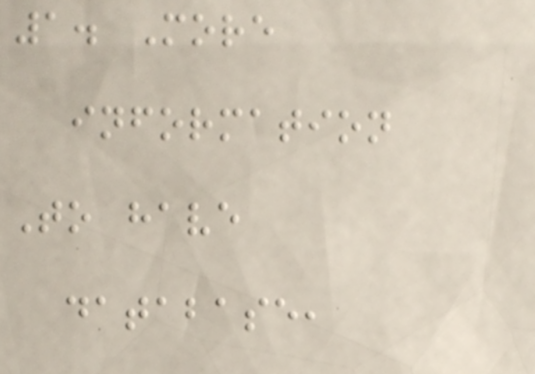1. More
information
To have
database,
